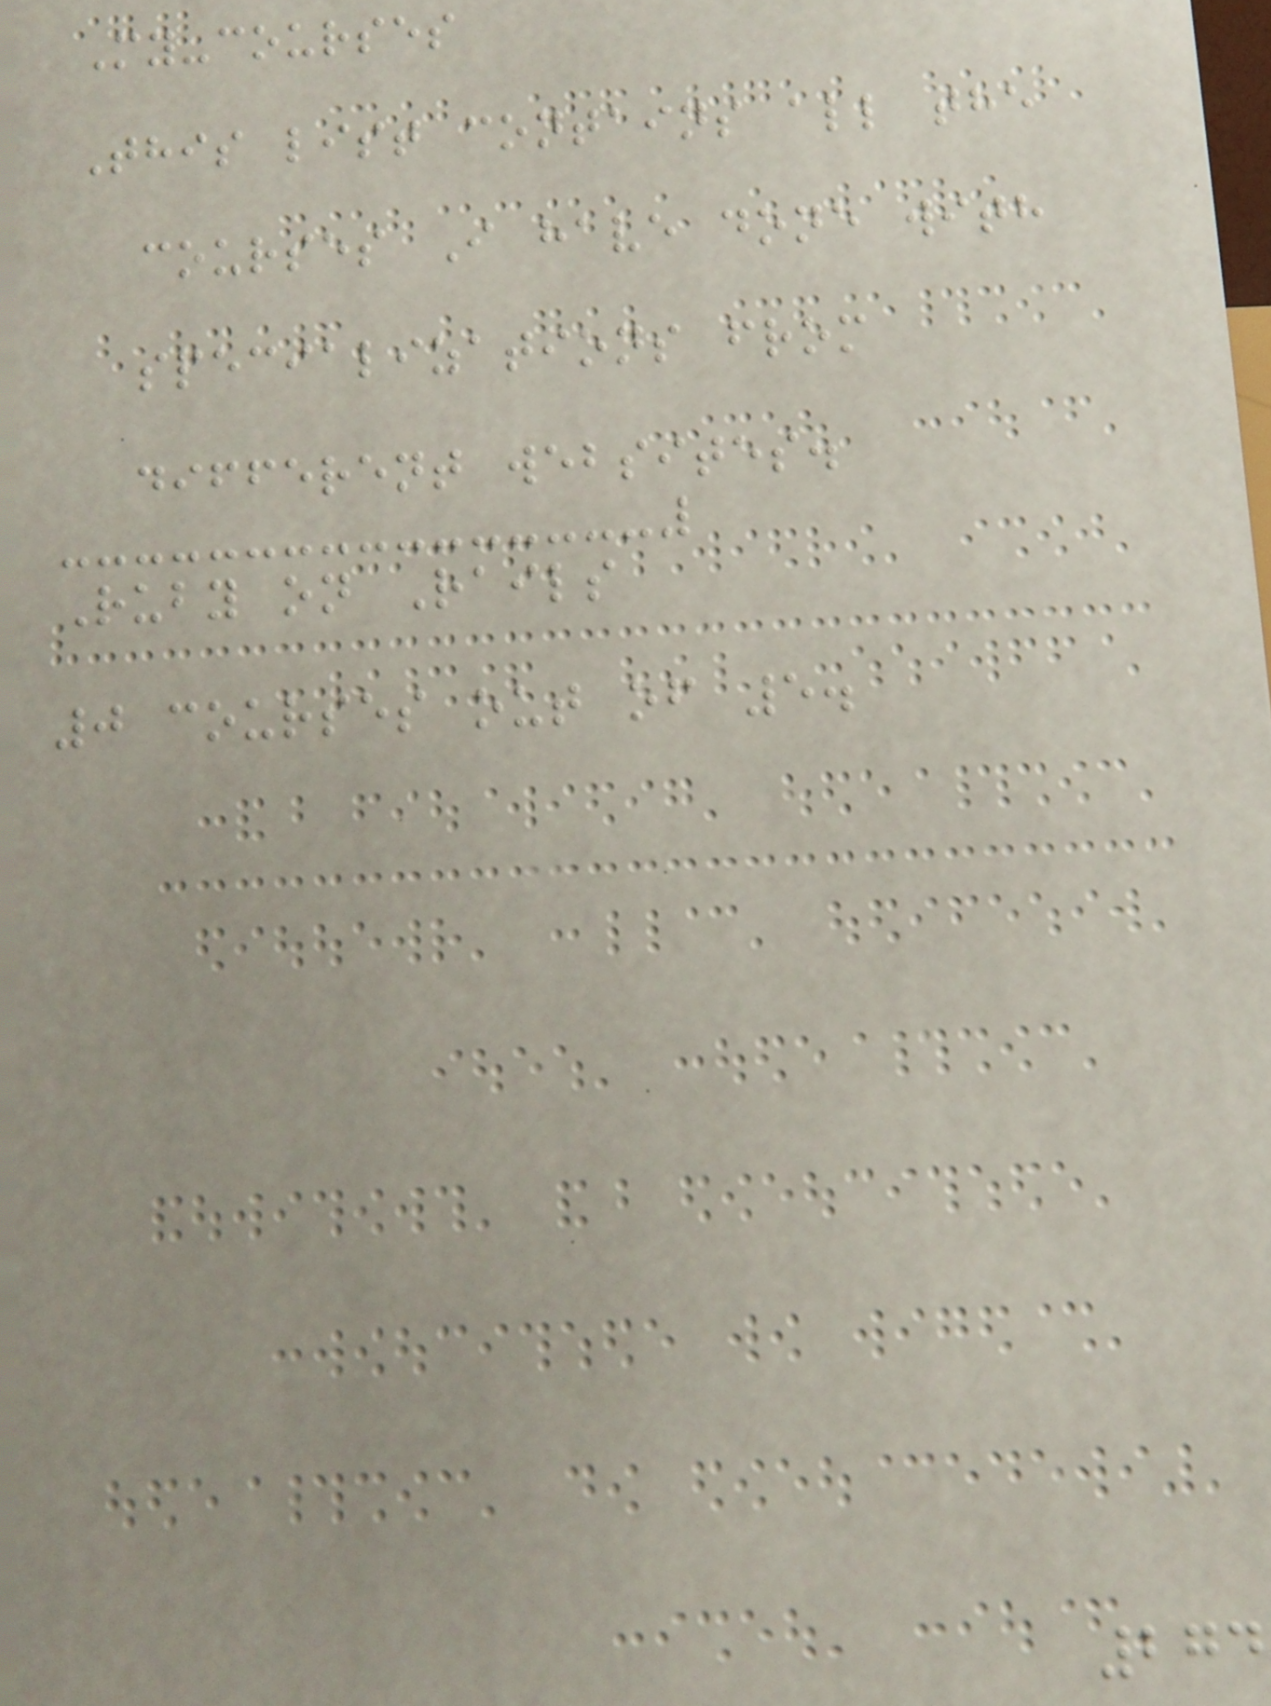My-courses
This list contains all the
courses I have done with
specializations from
different websites.
Ruby on Rails
0 courses out of 5.
274
